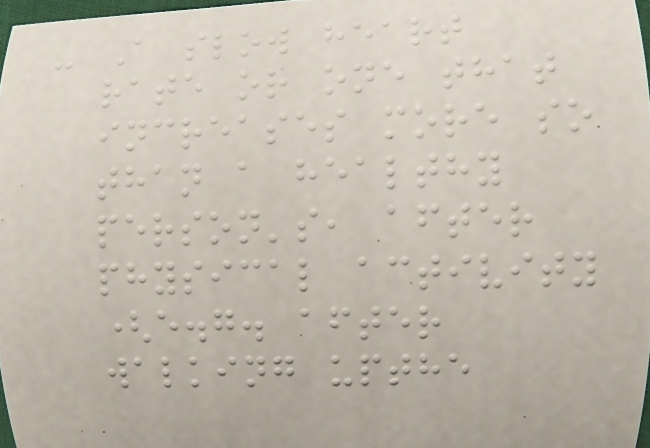- A slow heart
rate or one that
increases more so
than a healthy
person's, after
physical activity
(e.g. after
walking upthe
